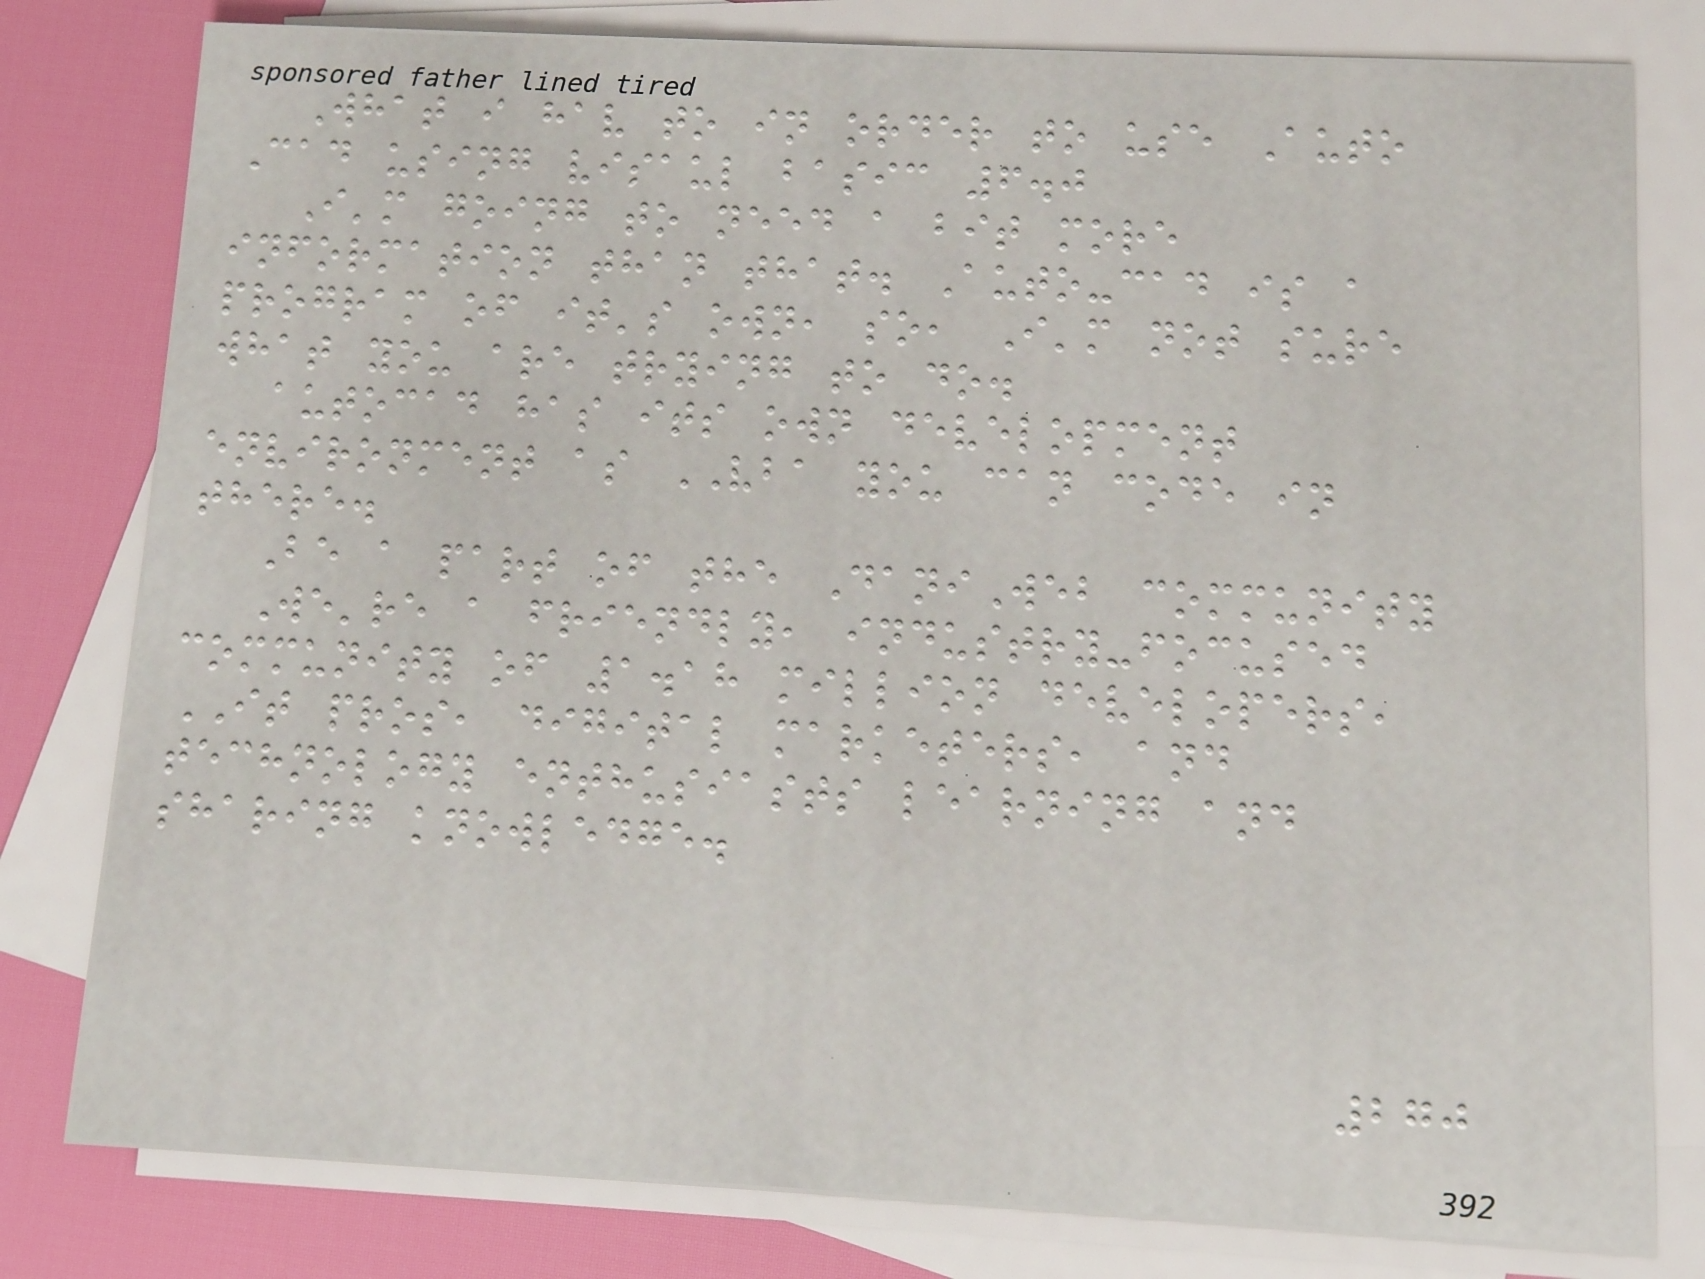What i hav to in order to use Auto
Cad using visaul basic 6.0
I'm going to need a bit more
information than that. Auto-cad is a
program of it's own, so, I'm not sure
what you are trying to do.
autocad has its own development
environment as VBA you can code in
there.
Be a part of the DaniWeb community
We're a friendly, industry-focused
community of 1.18 million developers,
IT pros, digital marketers, and
technology enthusiasts learning and
sharing knowledge.
270
